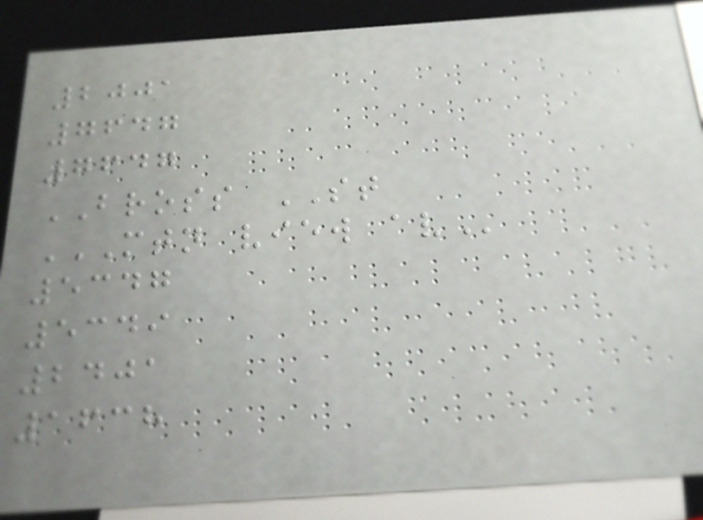2001
7647
7647
BROSS ST
MTN VIEW AV
5347
5349
2401
1638
